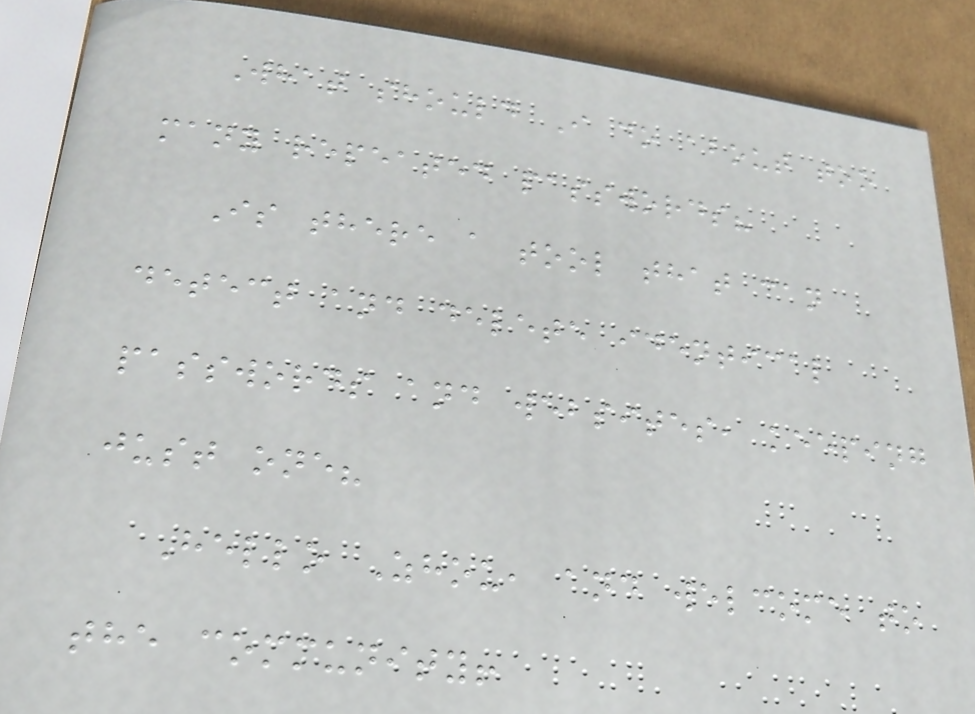What should I do about too
many repeated passwords?
Is there a tool that can
detect and delete identical
passwords and websites, keeping
just one?
Hello Zhou, and welcome to
the community!
